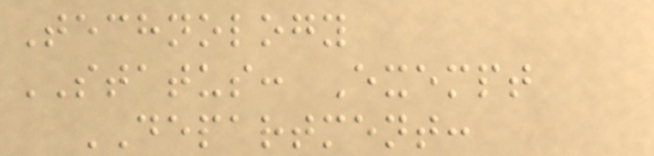Technology
STATUS: Exempt
DEPARTMENT:
